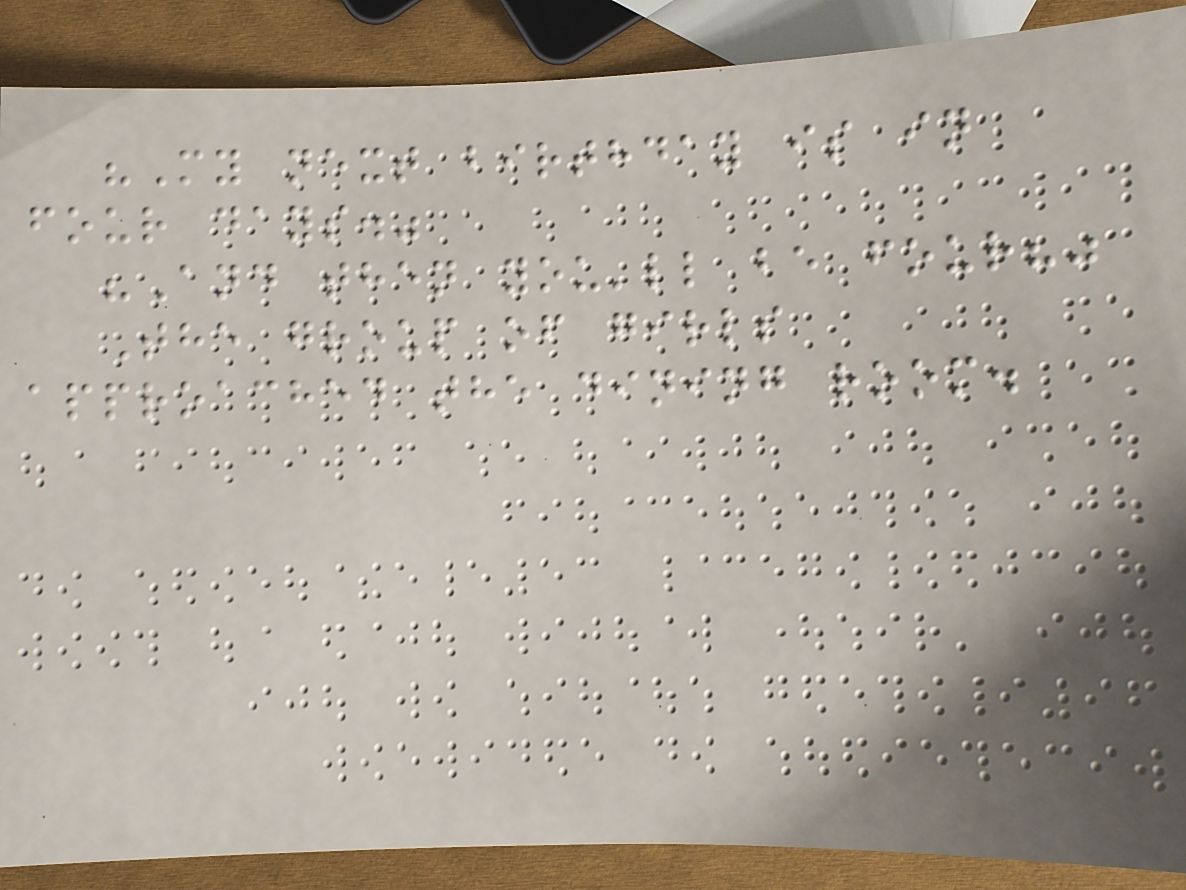"My next birthday is in
four days."
"And then you'll be four?"
The group of girls
approached the dining room.
